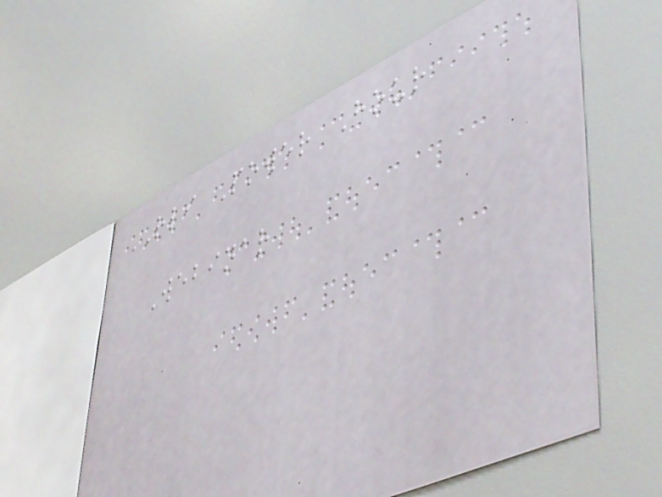RLI Power Hour
Webinar
